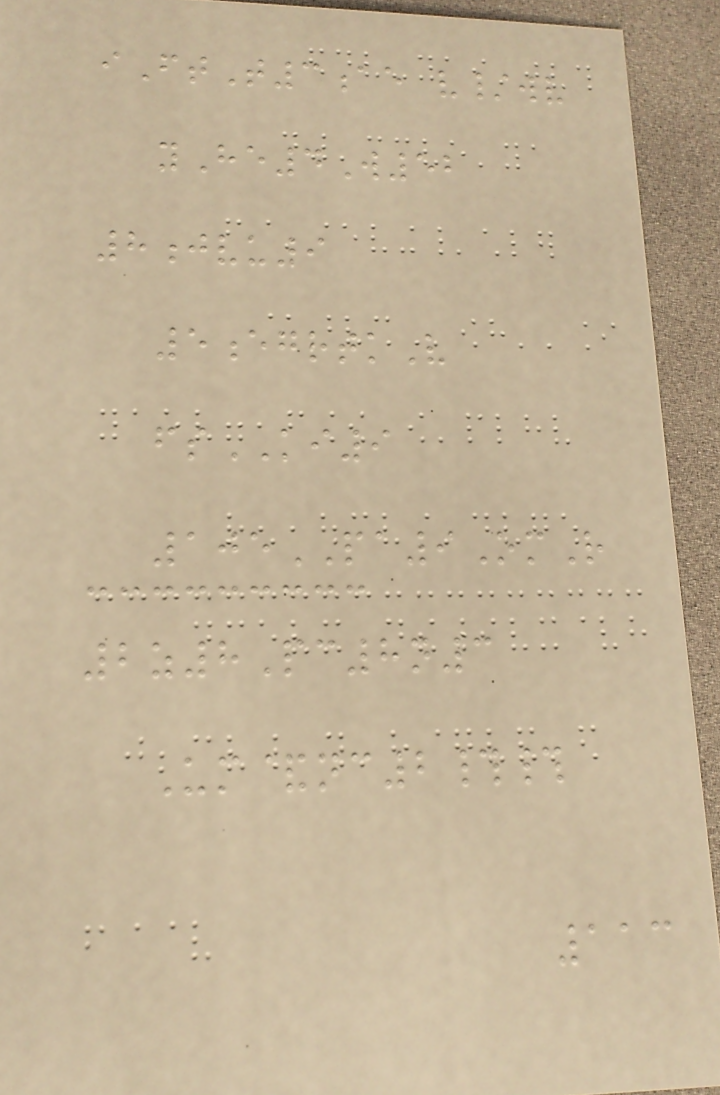iFtT3ae v/wv
yHe4W52
8jvu9
5egrtkV
fsKI9
105PA9OmR
2z8Pc8n3
Um&nc2##
113
